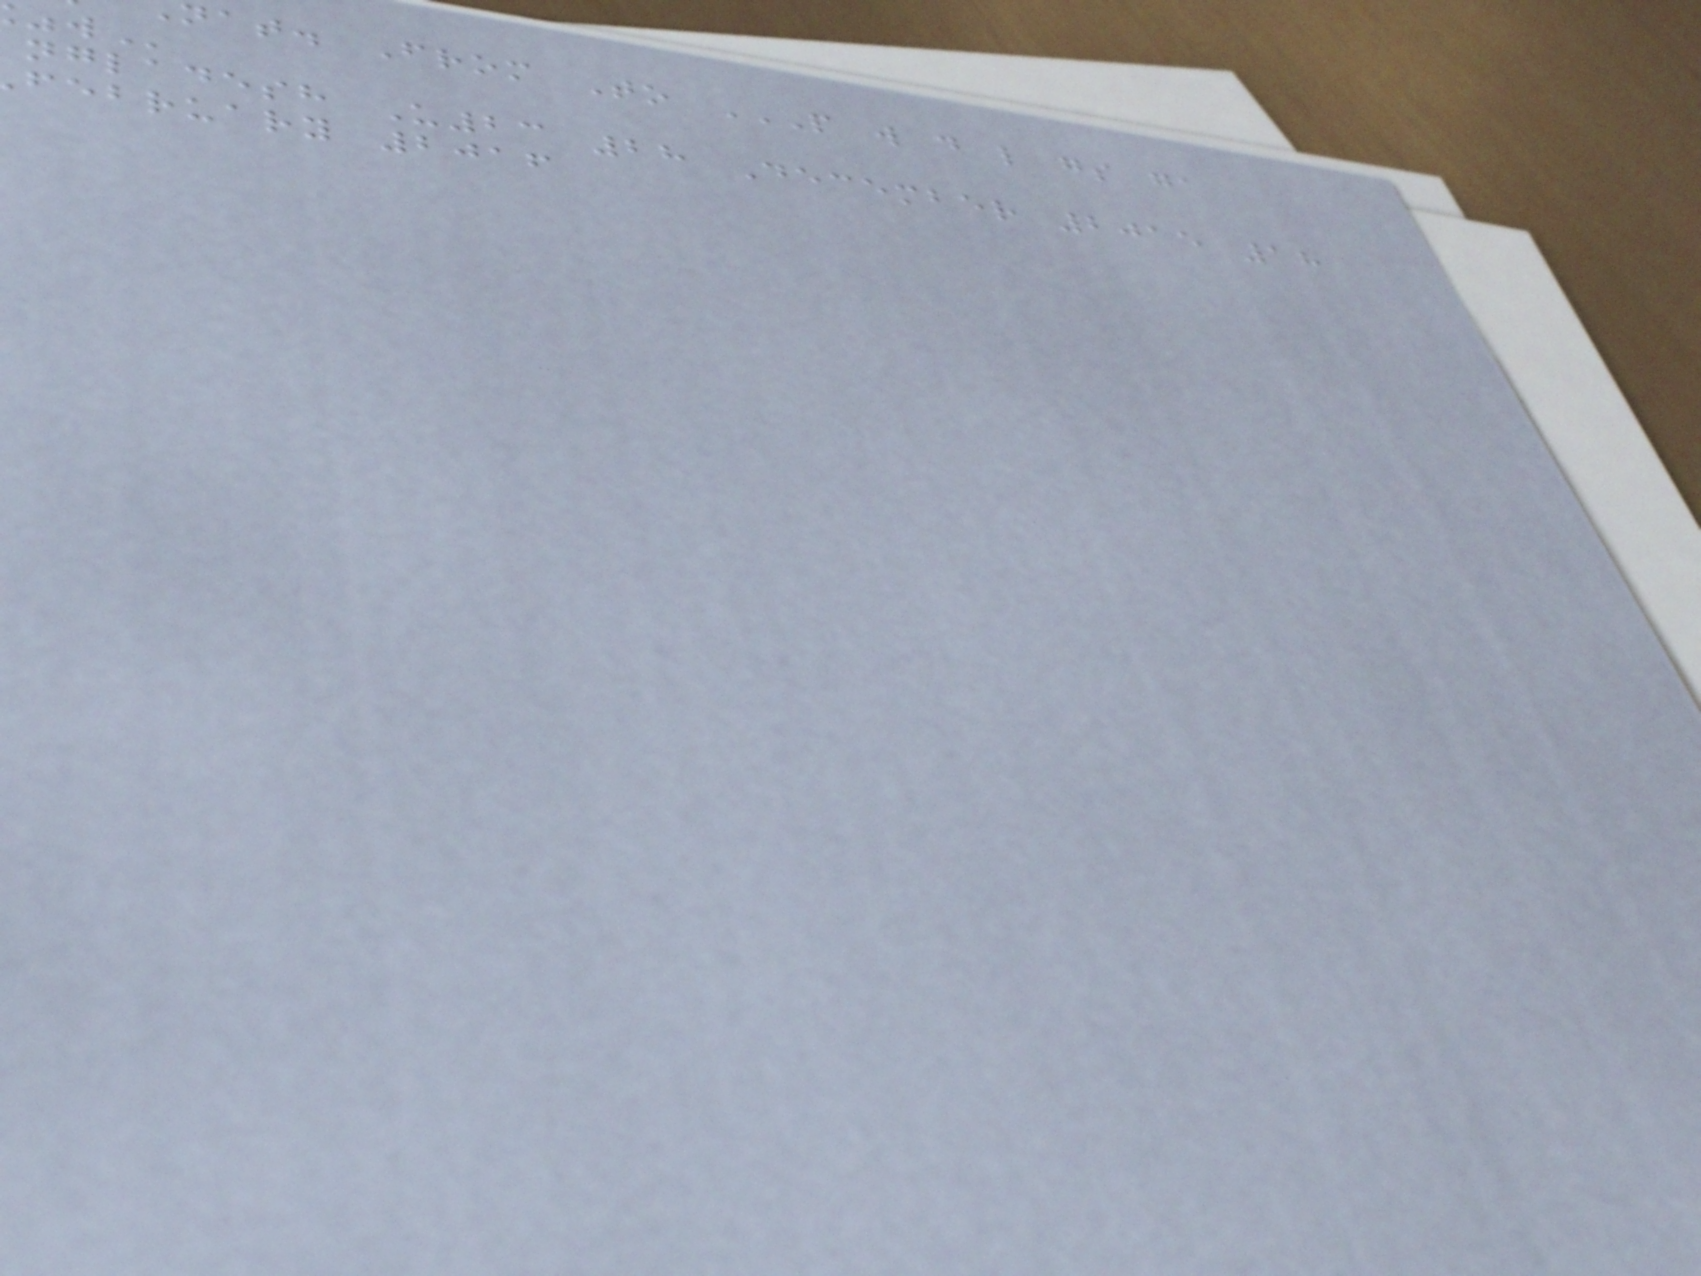ngladesh U23 28 December 2015 18
february 2016
